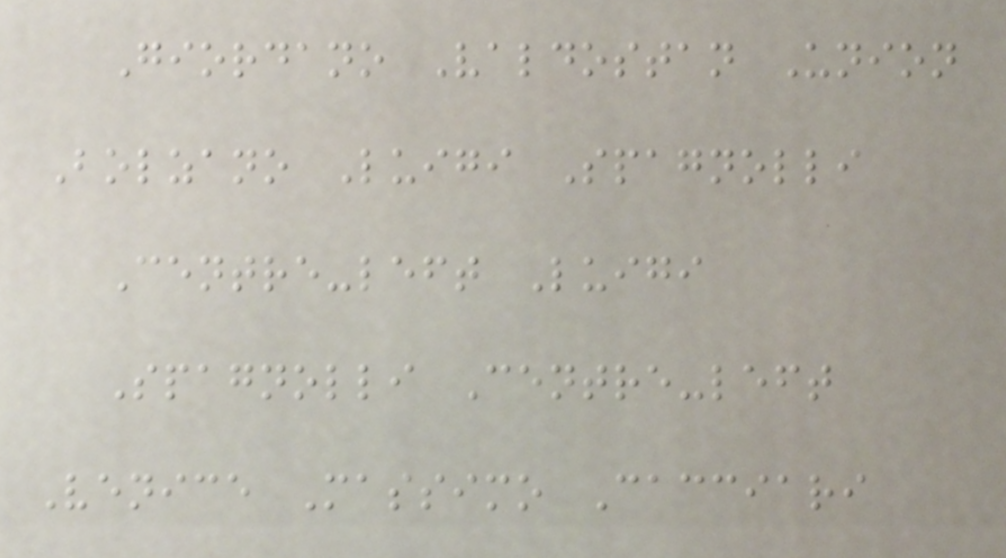Giordano Valdostan Union
Bolzano Luigi Spagnolli
Centre-left Luigi
Spagnolli Centre-left
Venice Massimo Cacciari
